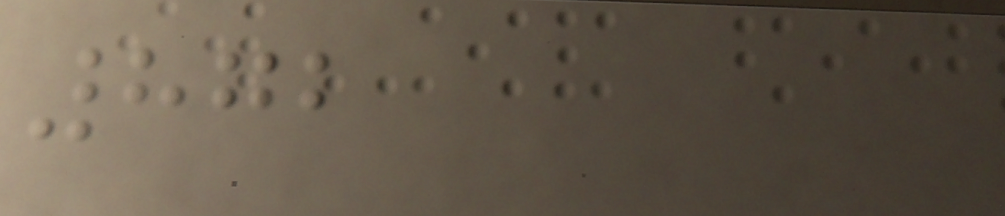872
